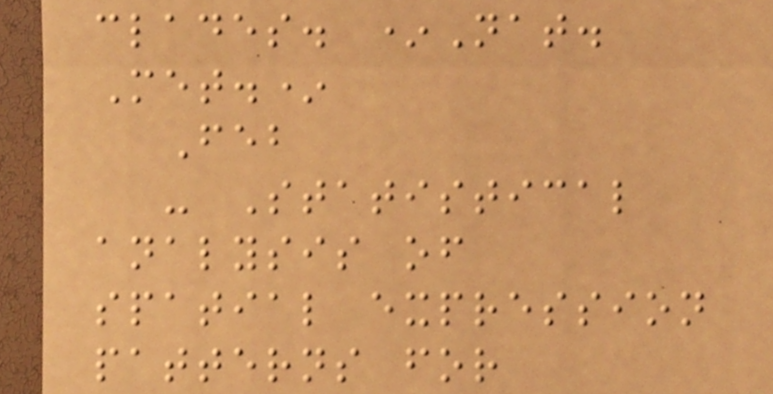clades. *Nat.
Met.*
Feb
- Statistical
analysis of
spatial expression
patterns for
